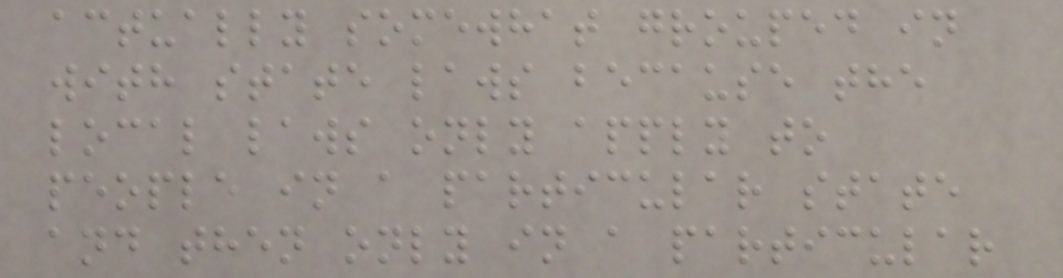actually somewhat grouped in
with state laws because the
local laws only apply to
people in a particular state
and then only in a particular
